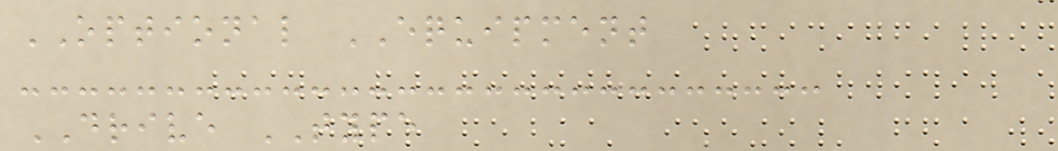OPTIONAL EQUIPMENT
DRIVE TYPE
